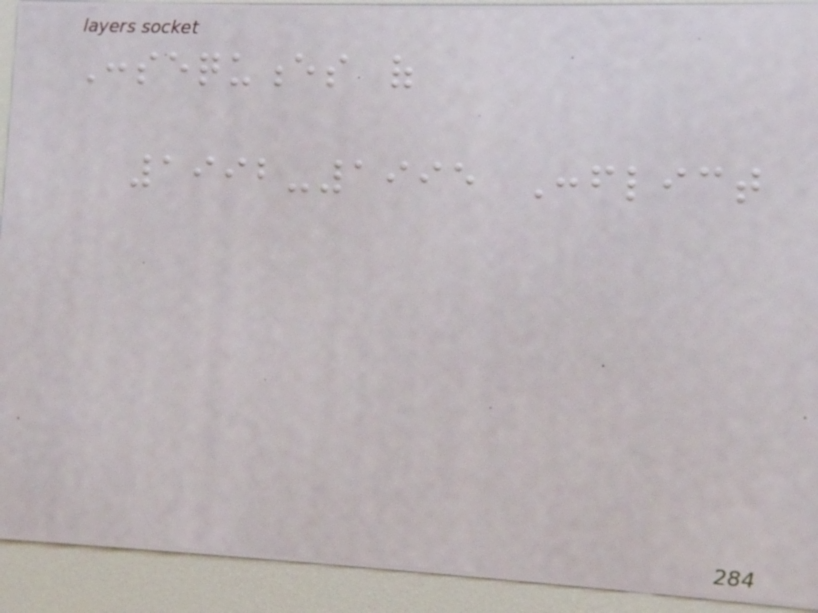Consequences of
1992-1995 Conflict
